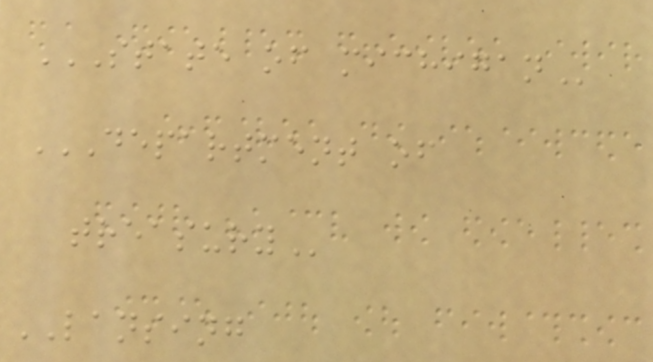STATE OF MICHIGAN
DEPARTMENT OF
TREASURY
LANSING
